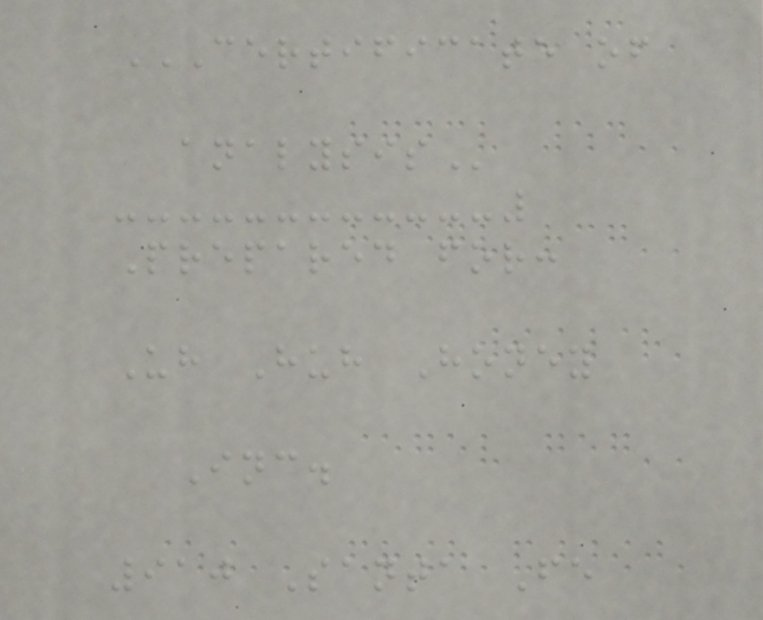CERTIFICATE OF
ANALYSIS
Prepared for:
Uh Huh Honey
Inc.
910 Santa Fe
